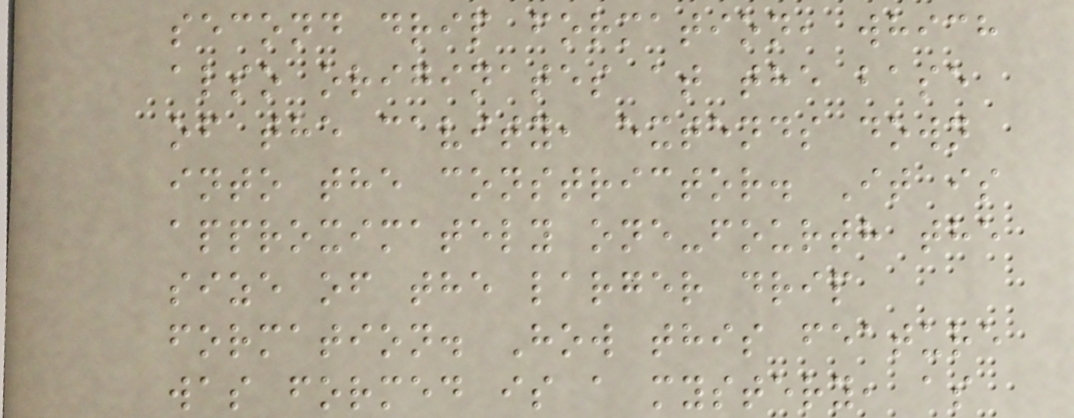second drip formation, which
also originates at the base
of the cavity, extends down
into the constrictor. It is
approximately one-fourth the
size of the larger drip
formation. How this feature
was formed is a mystery, as
